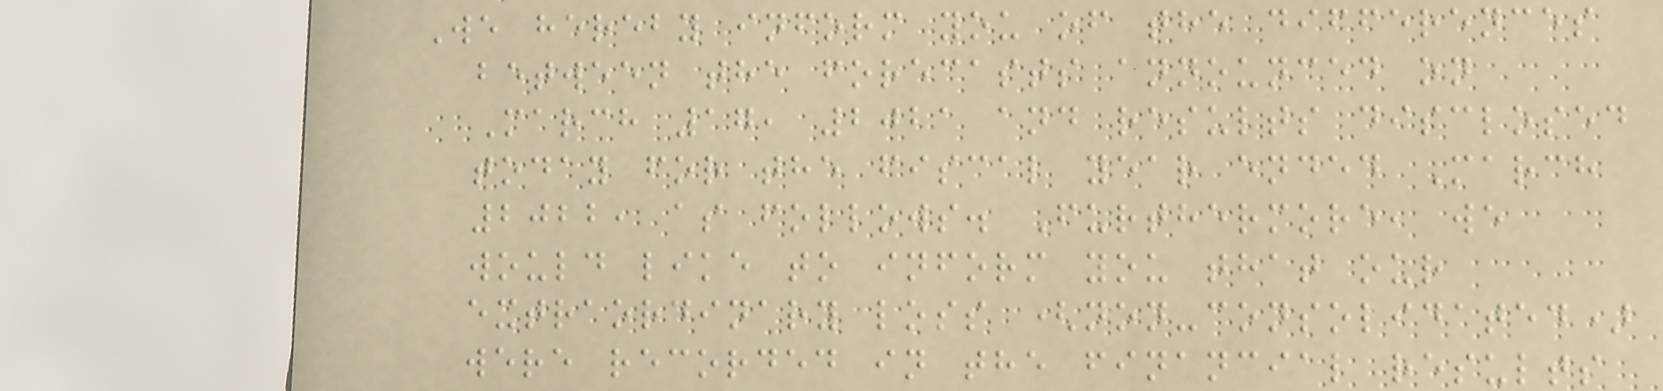We hereby inform you of the differences
between the forecasts announced on
March 17, 2021 and results disclosed
today for the fiscal year ended March
2022, as follows. Furthermore, we
would like to inform you that our
extraordinary loss (non-consolidated)
were recorded in the financial results
